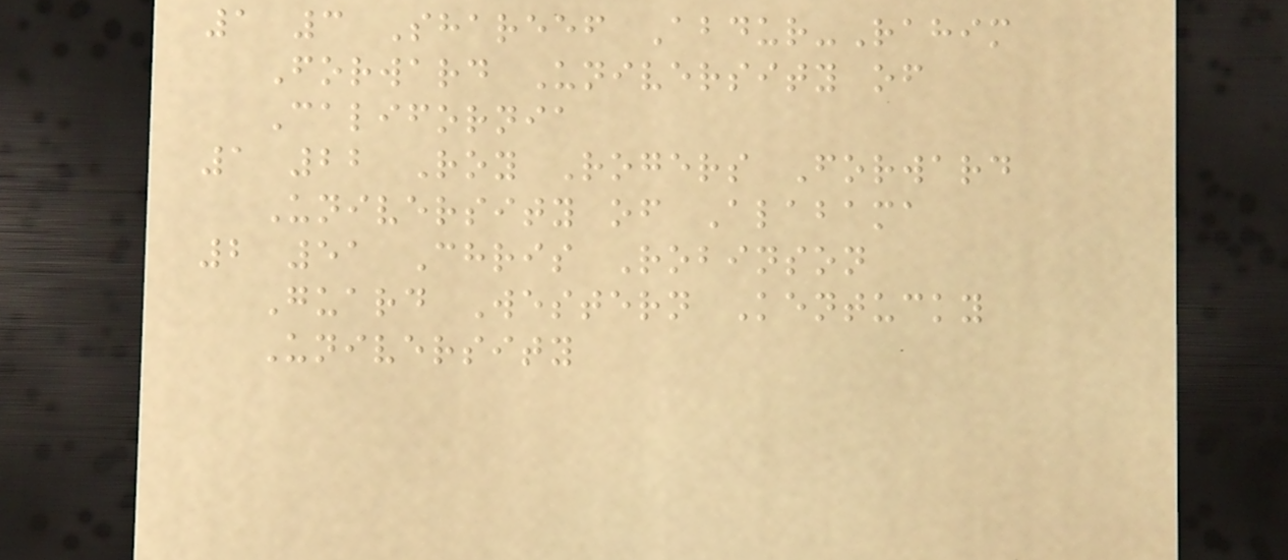1 3 Shareef Abdur-Rahim
Forward University of
California
1 22 Roy Rogers Forward
University of Alabama
2 51 Chris Robinson
Guard Western Kentucky
University
